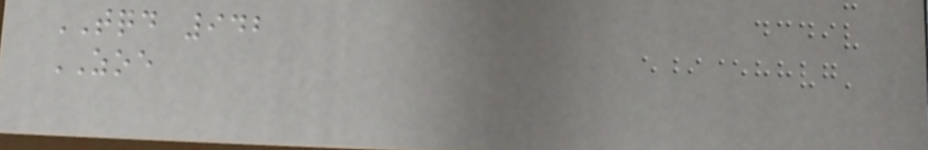TQD 942
ZOE
